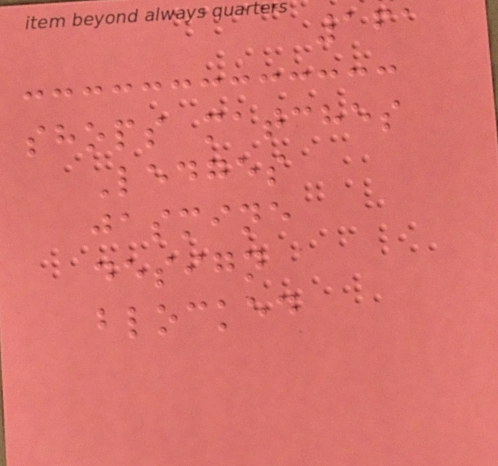161
shops matches
Ledges
jasmine
design
blocked
